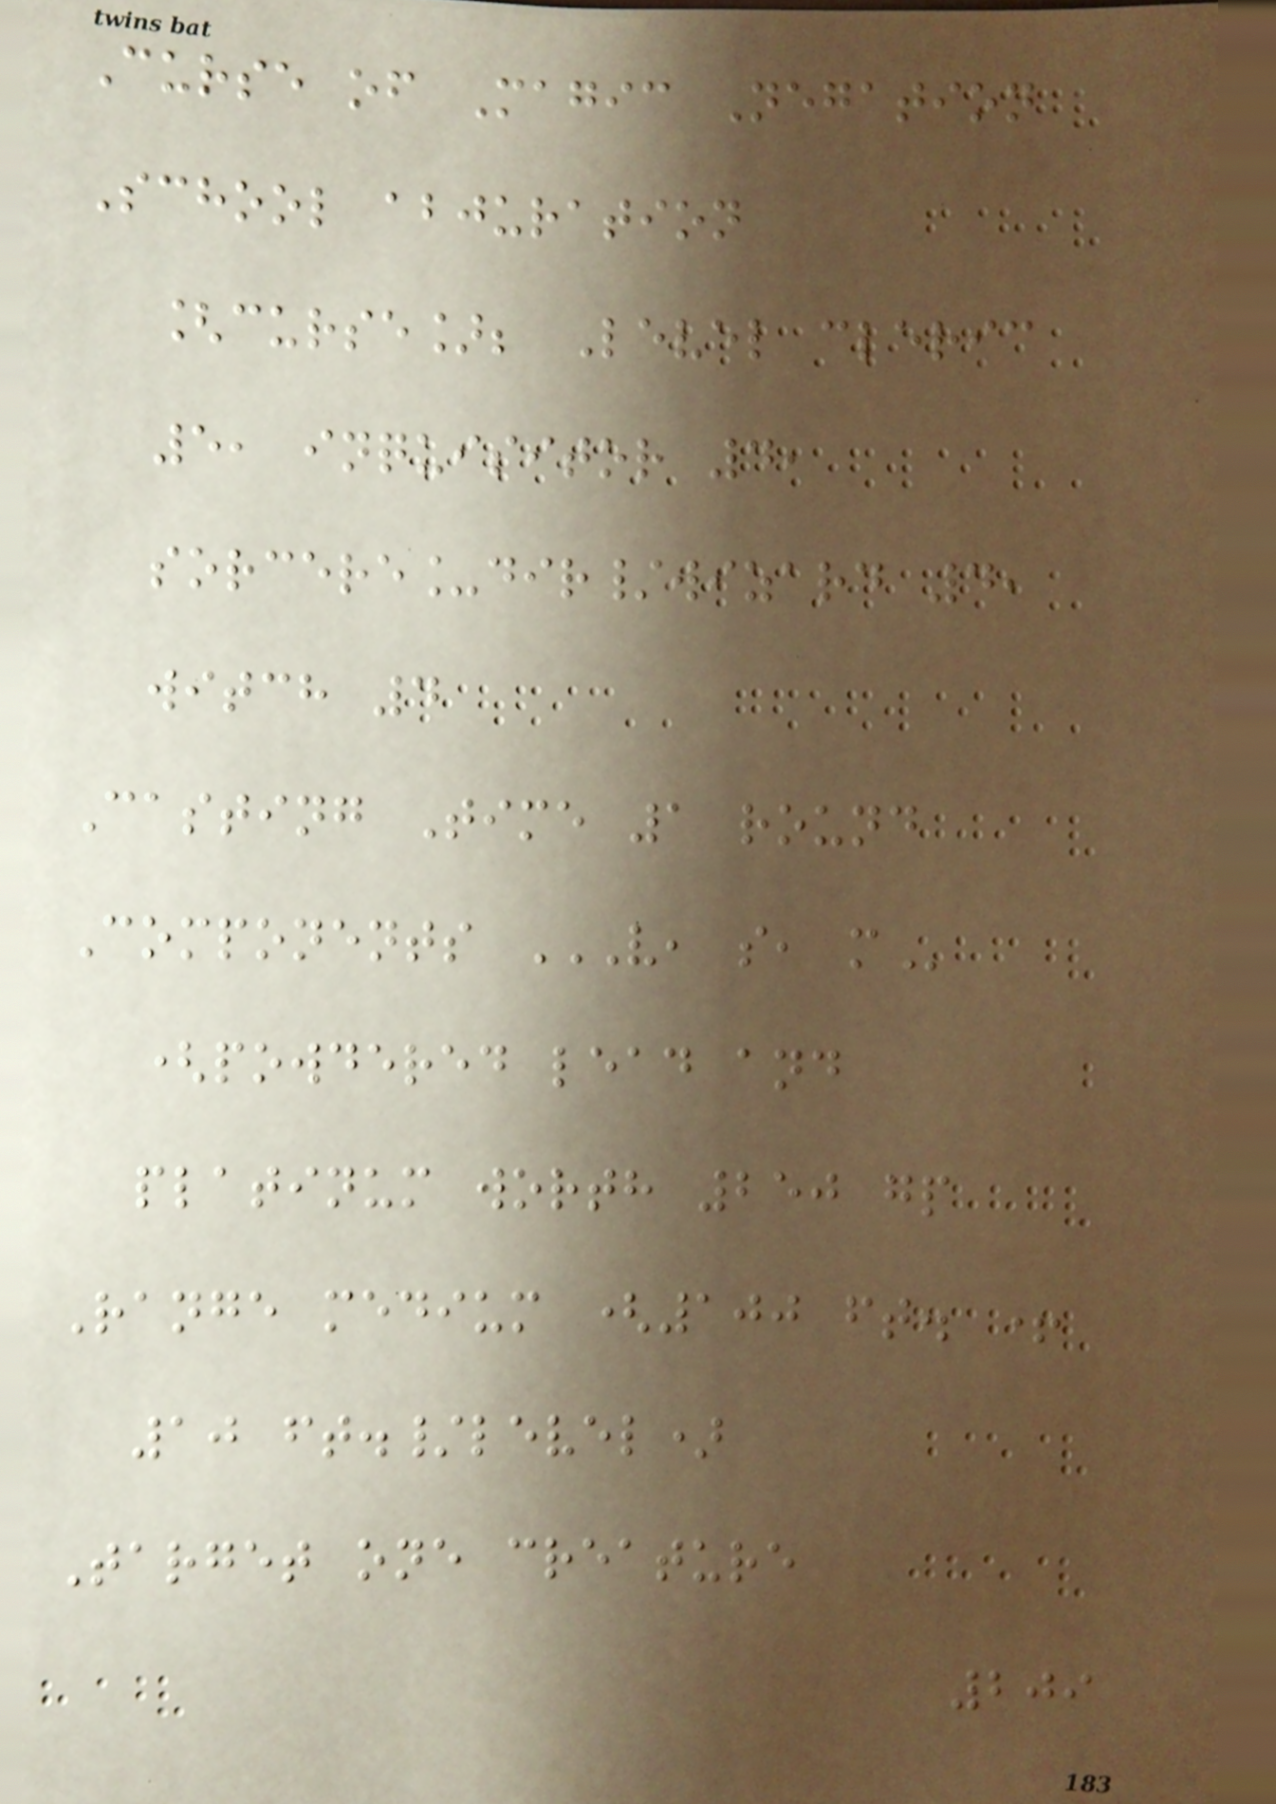Curse of Magic Negation
School abjuration
[curse]; Level cleric
5, inquisitor 4,
sorcere_dir/wizard 4,
witch 4
Casting Time 1 round
Components V, S, M
(powdered lead and
platinum worth 250 gp
Range medium (100 ft. +
10 ft./level)
Target one creature
209
